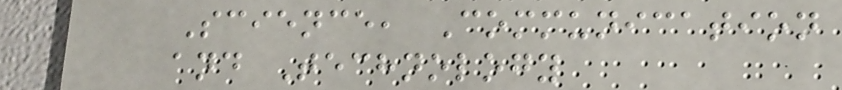Science, Communication
and Technology
